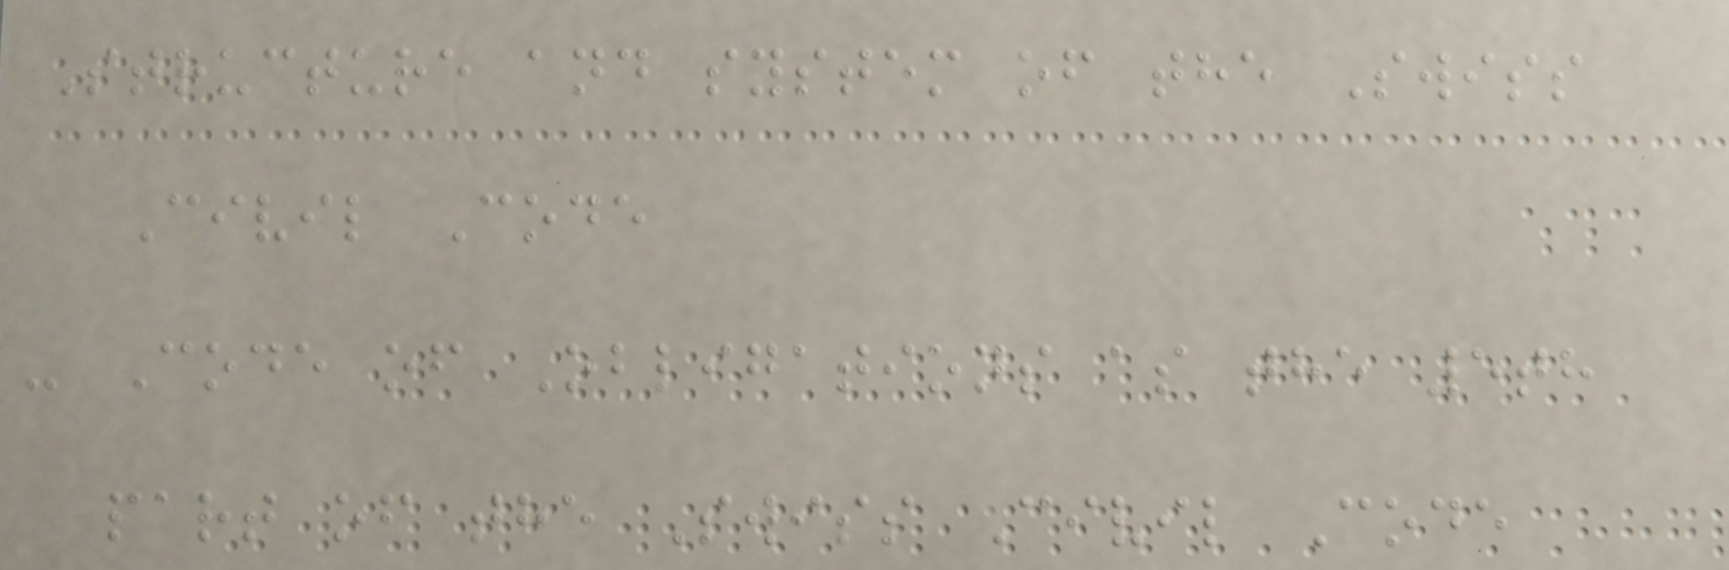Structure and system of the Swiss
Civil Code
- Code of Obligations as the 5th
part of the Swiss Civil Code
